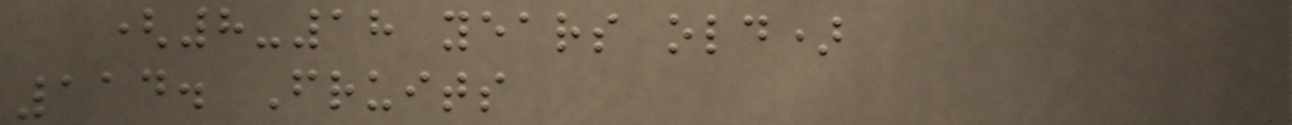(8-18 years old)
114. Fruits
